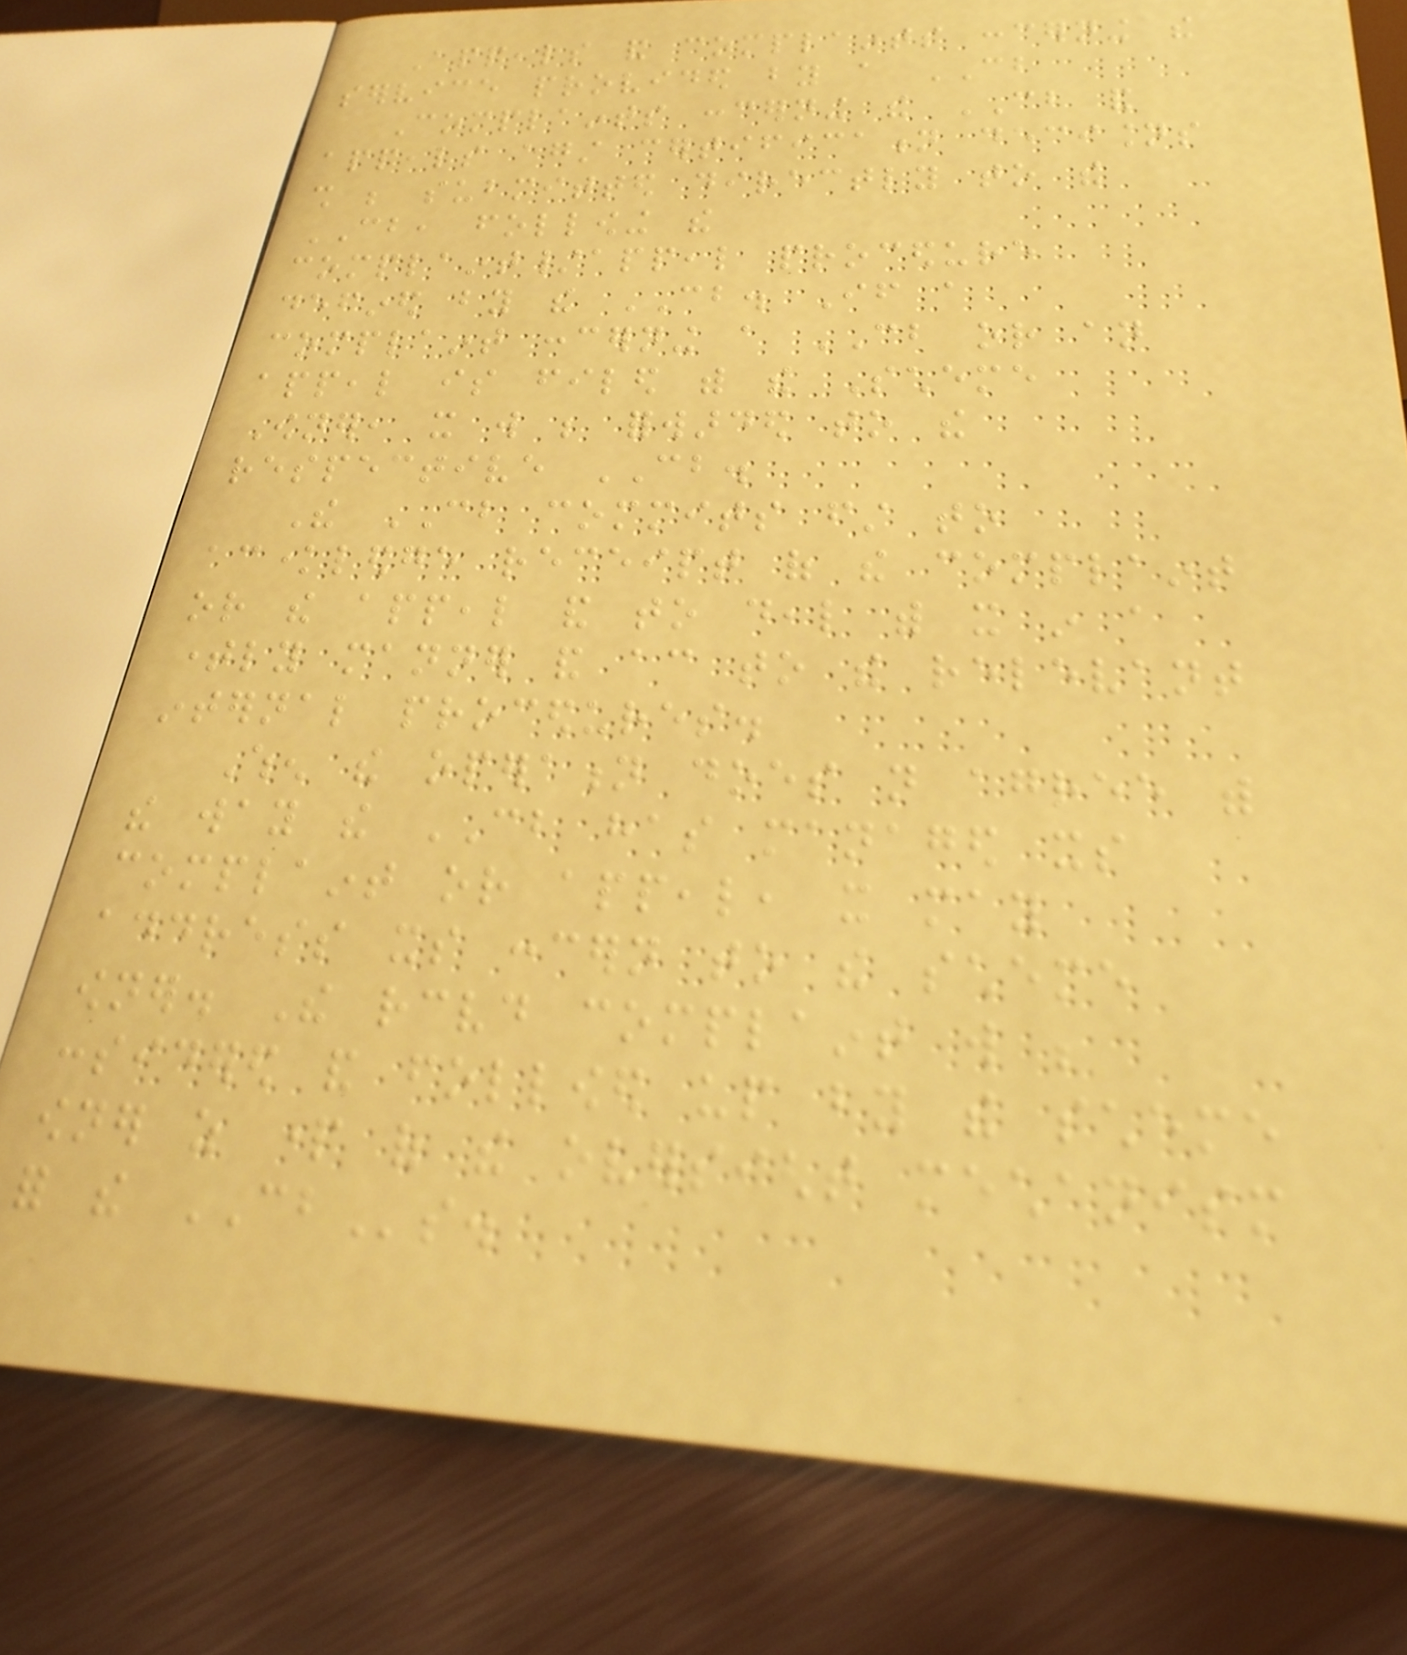Appeals and complaints concerning the
service provided by a CB
Complaints concerning the CB and
appeals against certification decisions
shall be submitted directly to the
CB, following the
complaint/appeal procedure
defined by the CB. If a
complaint concerning a CB or an
appeal is filed with the Scheme
Owner, it will be forwarded to the
respective CB.
The CB commits first to
acknowledge receipt of the complaint
or the appeal and to deal with it in a
timely manner and according to the relevant
internal procedures.
When the operation does not agree with
the way the CB has managed its
complaint or appeal, it may
address its concern to the scheme
owner. The received complaint will be
considered and followed up by the scheme
owner as part of the oversight mechanism
for the CBs.
